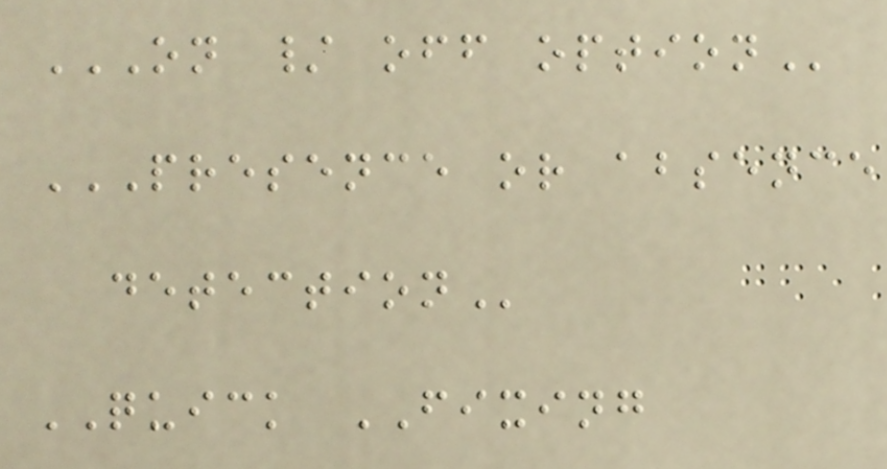ON / OFF OPTION
PRESENCE OR ABSENCE
DETECTION
QUICK FIXING
